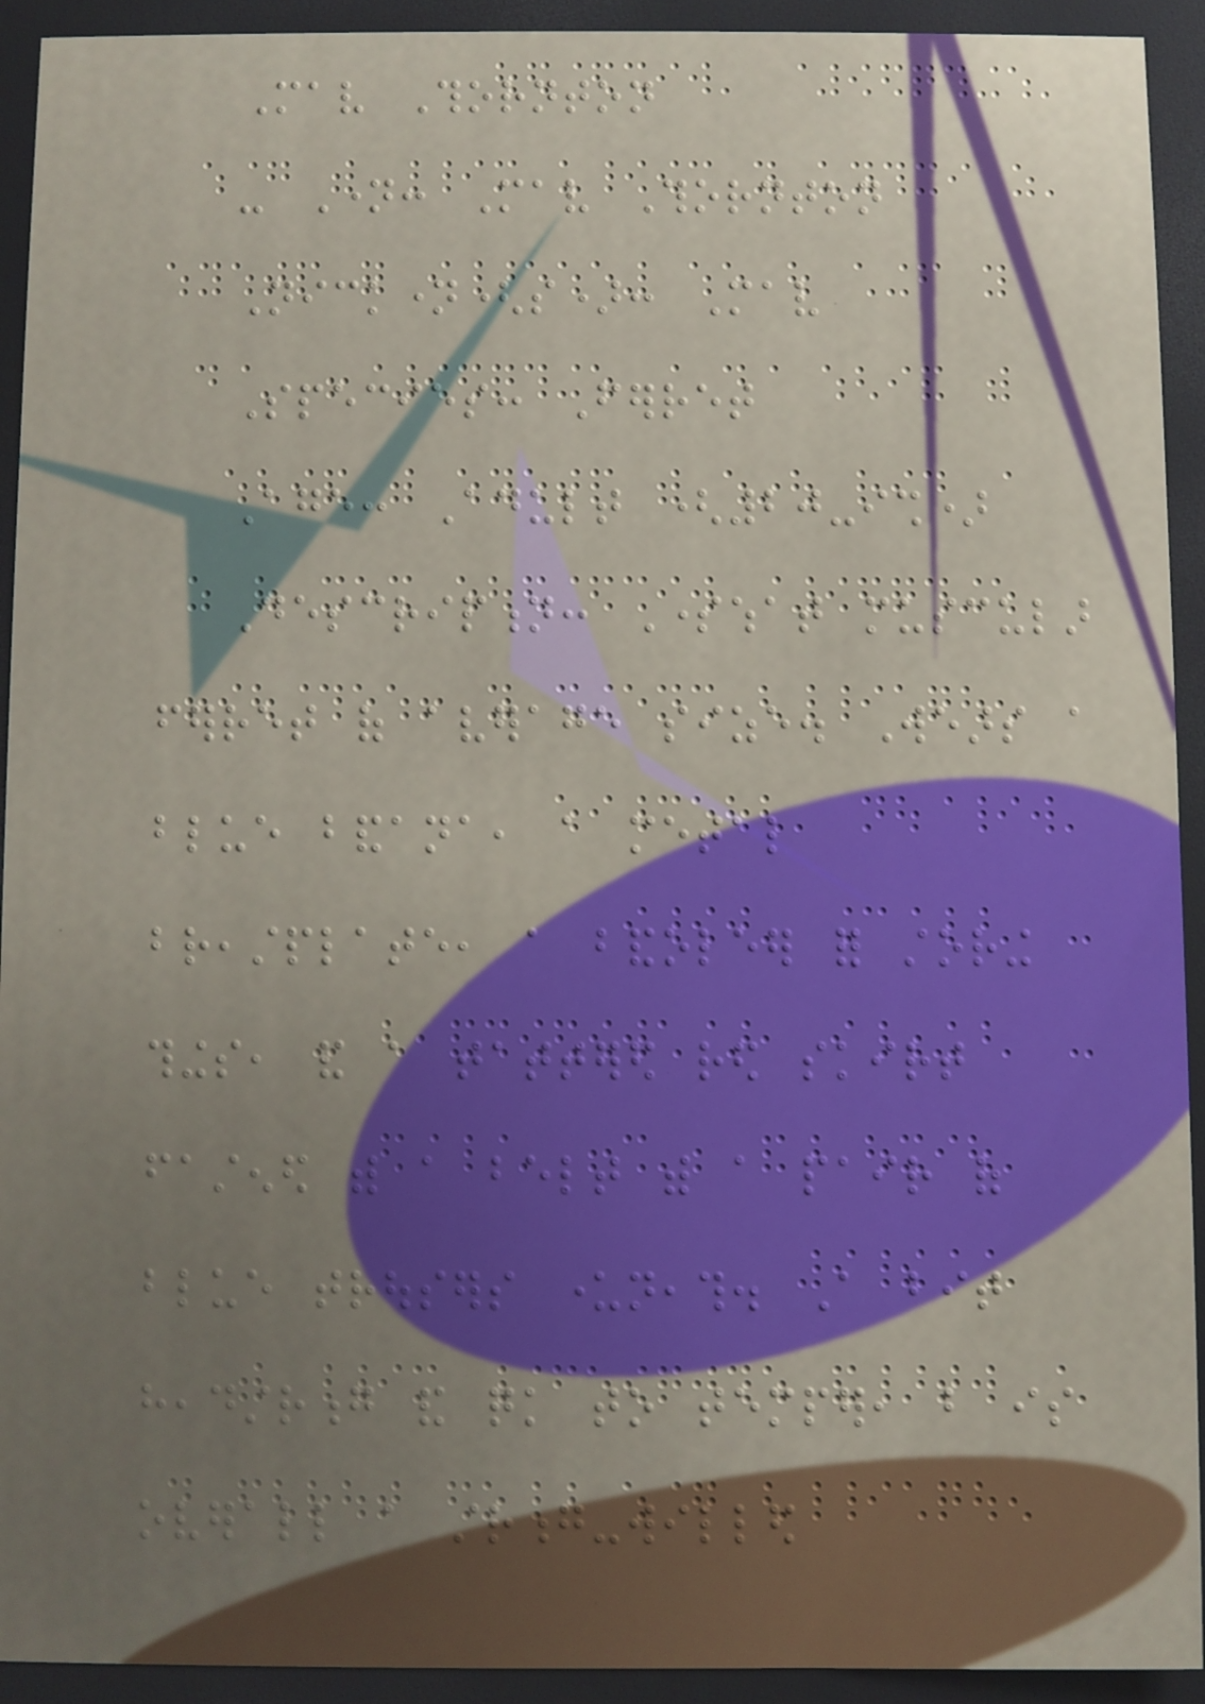Mav Thornton
- Name: Mav Thornton
Nickname(s): Mav
Species: Ferret
Age: Adult (20-ish)
Description: Somewhat muscular
ferret of average size. Wears a
blue bandana, a metal
breastplate, a bandoleer for storing
things, and a tattered red skirt
fastened with a belt with a pair of
blue trousers underneath. A bit
headstrong and quick to temper, but is
overall a strong-willed
